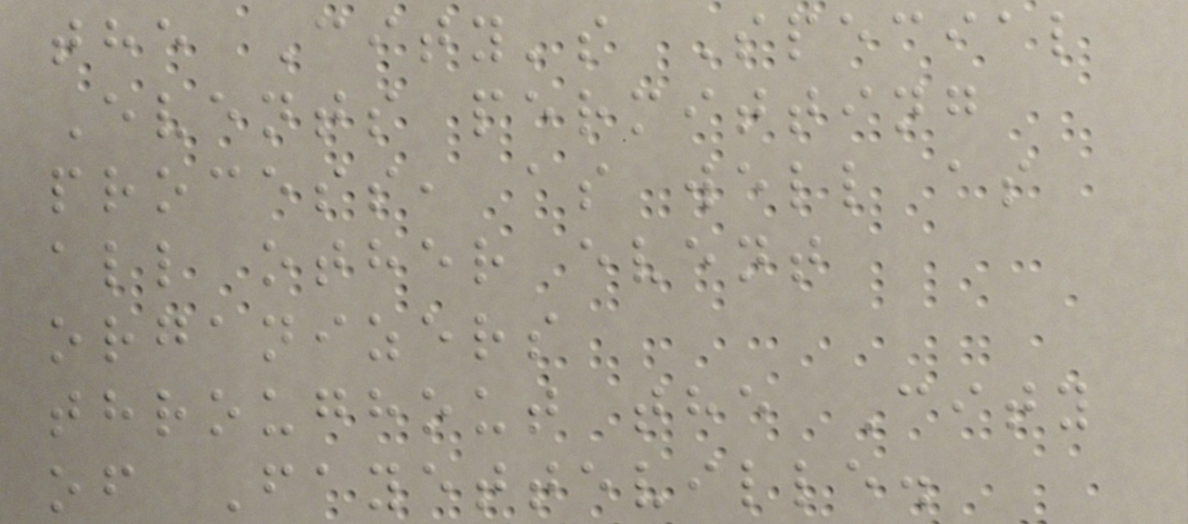the City's Special
Events permitting
process, as well as
all other event
organizers
throughout the City
of Fayetteville.
